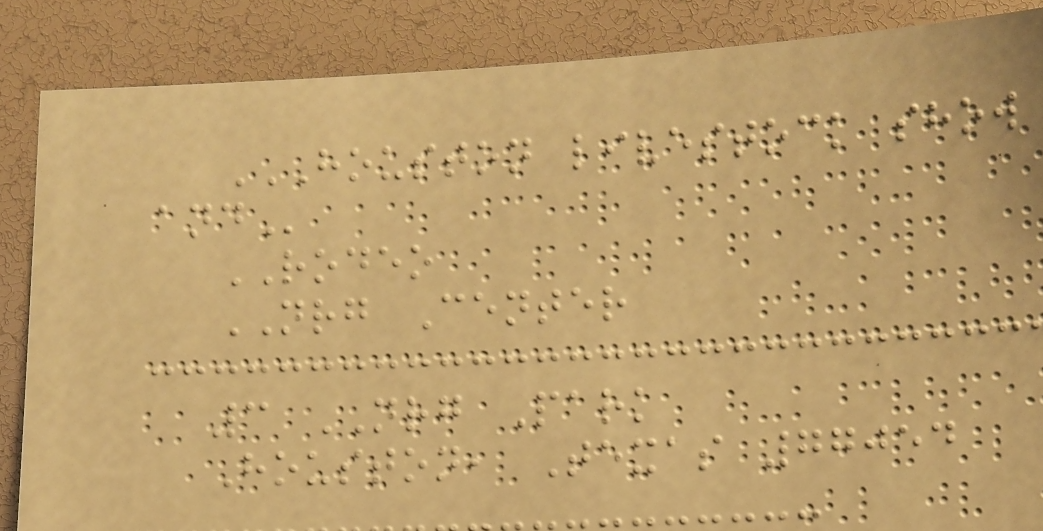HOUSTON LIVESTOCK SHOW
AND
RODEO
NRG Center
3 NRG Park
Houston, Texas 77054
